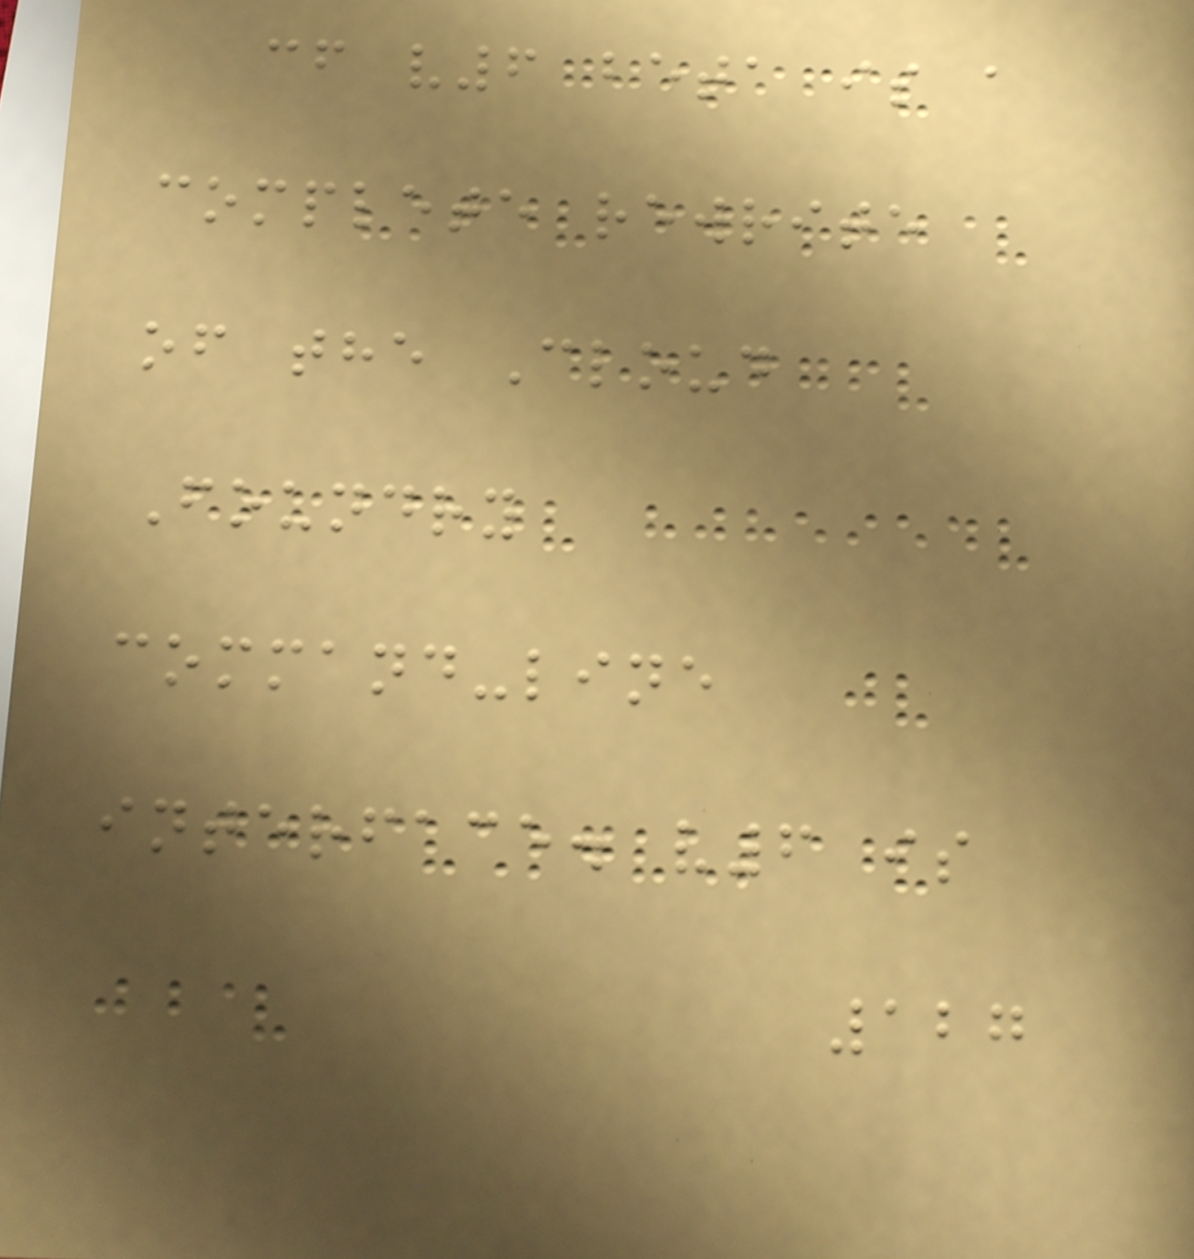cf v6 beta is a
complete rewrite
of the Cloud
Foundry
command-line
interface. v6 is
127
